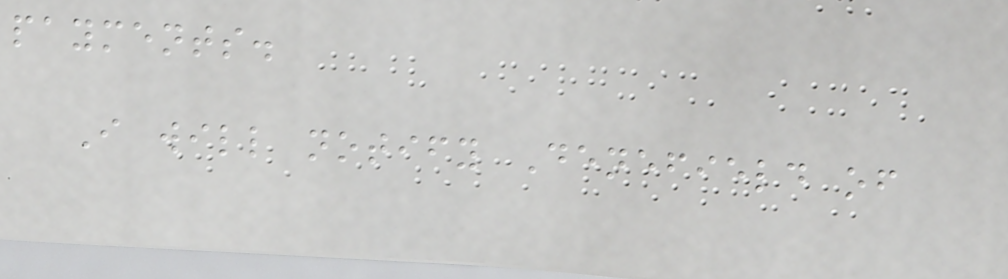payments.
I will notify Denefield of
